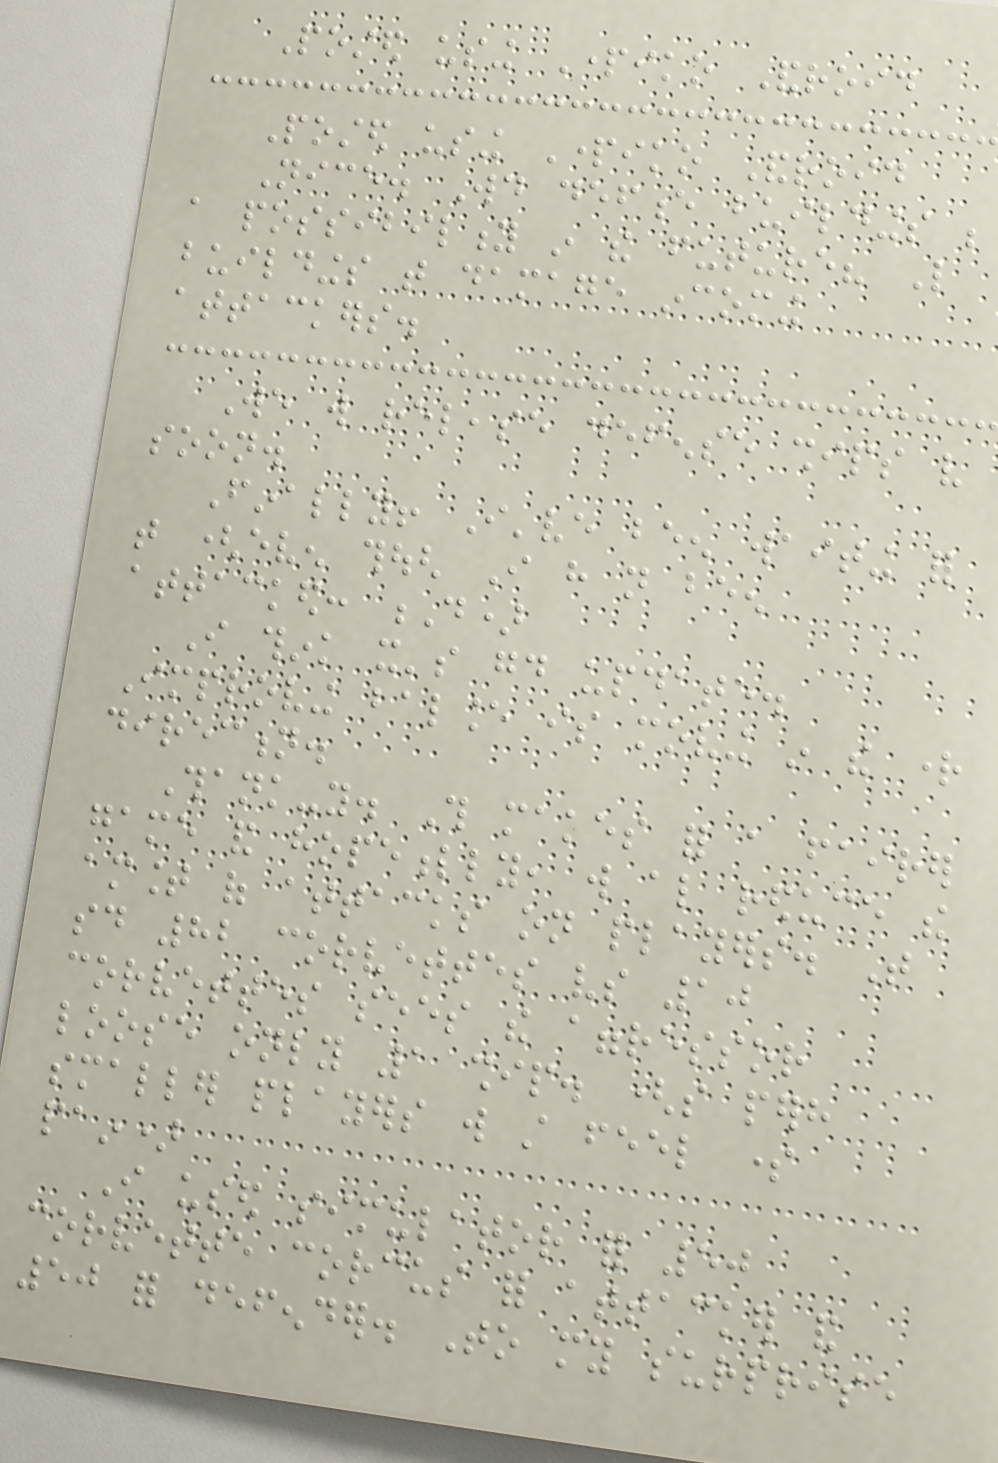Posted using Partiko Android
Posted using Partiko Android
Nice. Would defence buildings be
a possibility in the future? Like
buildings that damage incoming
attackers.
We will release defense ships very
soon.
Finally! I've been waiting for
that (even though I have not been
attacked: D)
I think it's good update.
Improving balance is moving in the right
direction.
Thank-you. This makes for a fairer
game and hopefully, will also reduce the
amount of attacks on players. That
said 82 corvettes vs 10
corvettes sees the aggressor
loose only 1 ship. (so perhaps
smaller players will still feel some
pain)
I used simulator for 50
corvette corcus for attacker and
50 for defender. To my surprise
